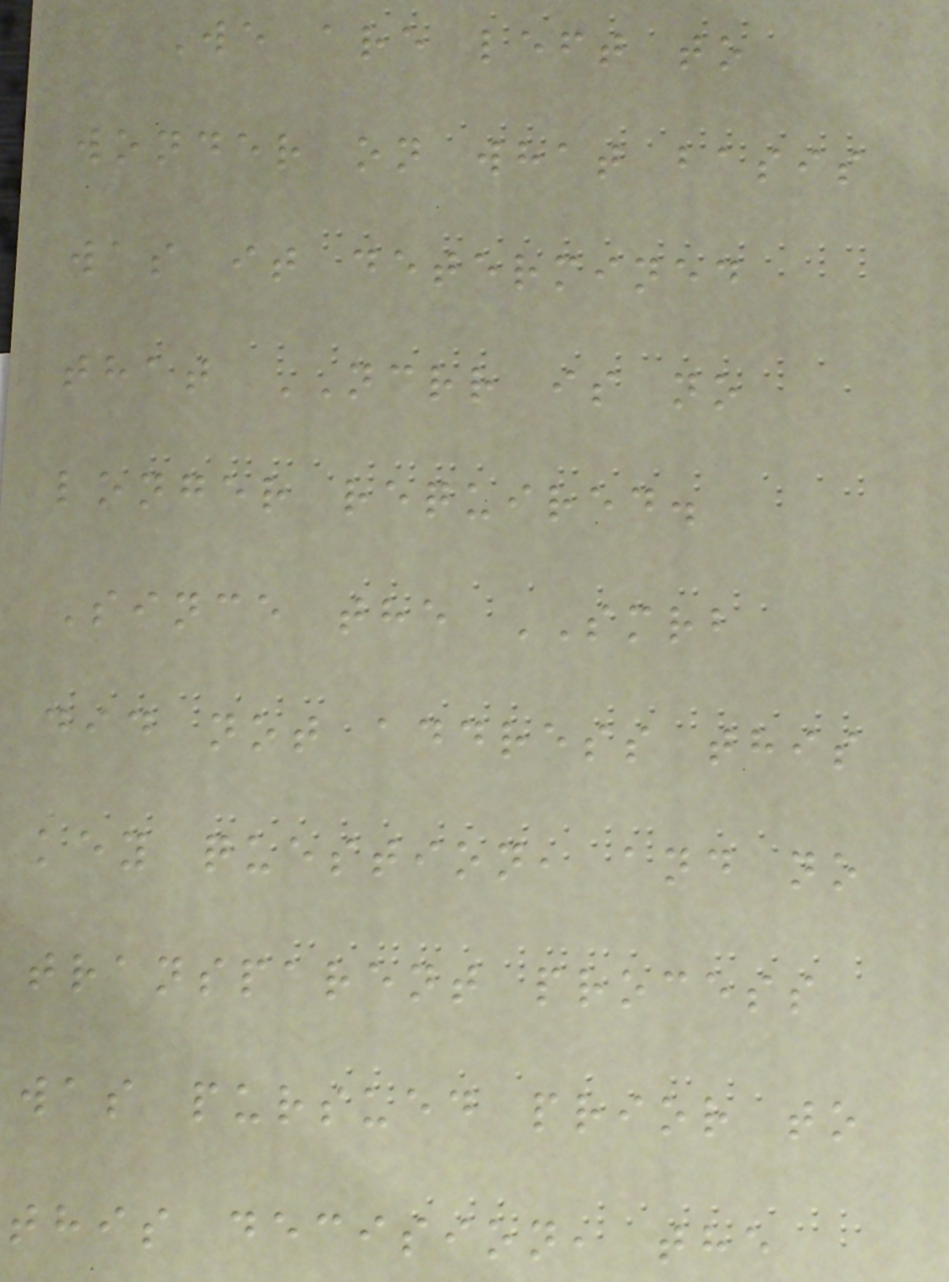We are left to
wonder on what basis
was it determined
that NCRR is no
longer required.
Since the SMRB
did not address this
key question, and no
transparent process
was pursued prior to
this decision, the
